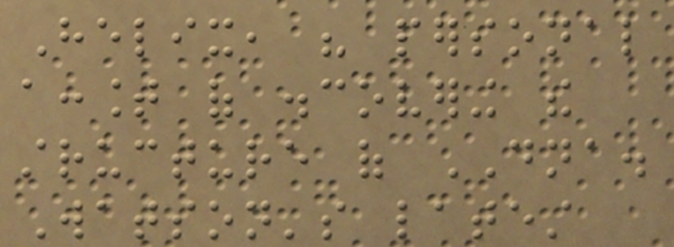Helix, his personal
account of discovering the
structure of DNA.
Watson's latest
